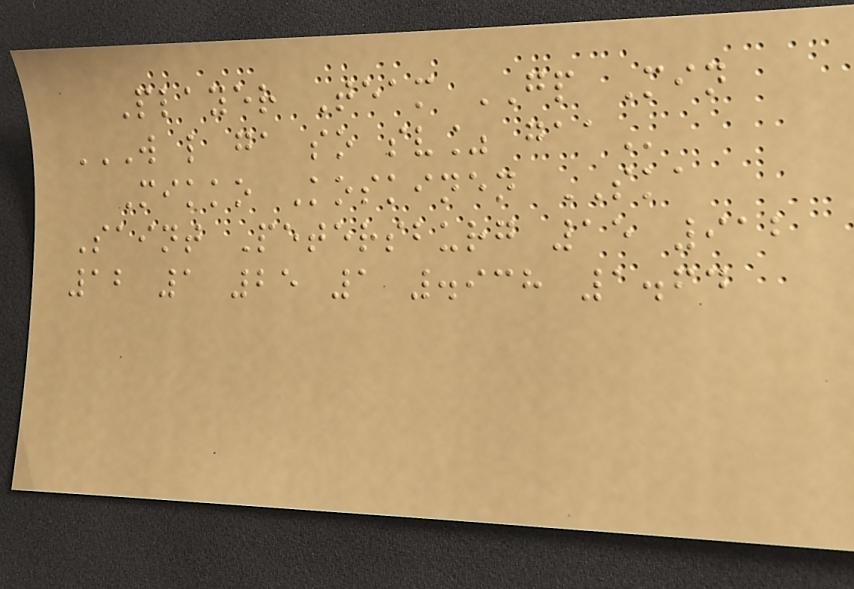Player Team GP Min
W L GA SO SV% GAA
Mikko Koskinen SKA
Saint Petersburg 15 912
12 1 25 1 .938 1.64
